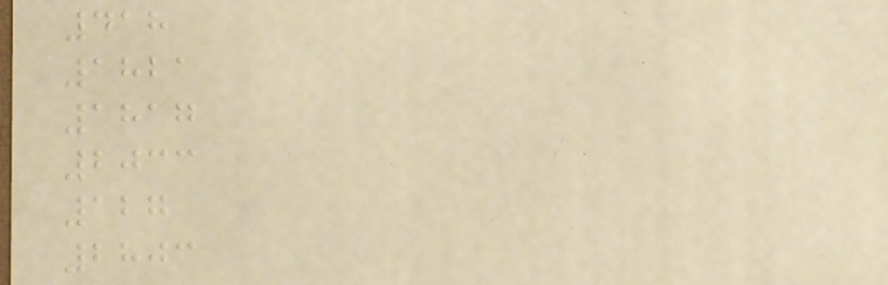418
1821
1817
2033
127
2803
